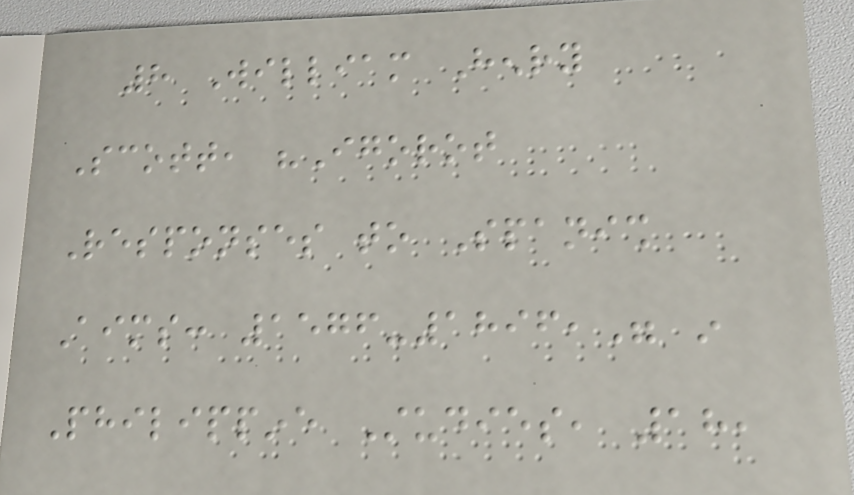8 William Henry
Scott, "Igorot
Responses to Spanish
Aims: 1576-1896," in
Philippine Studies, 18,
